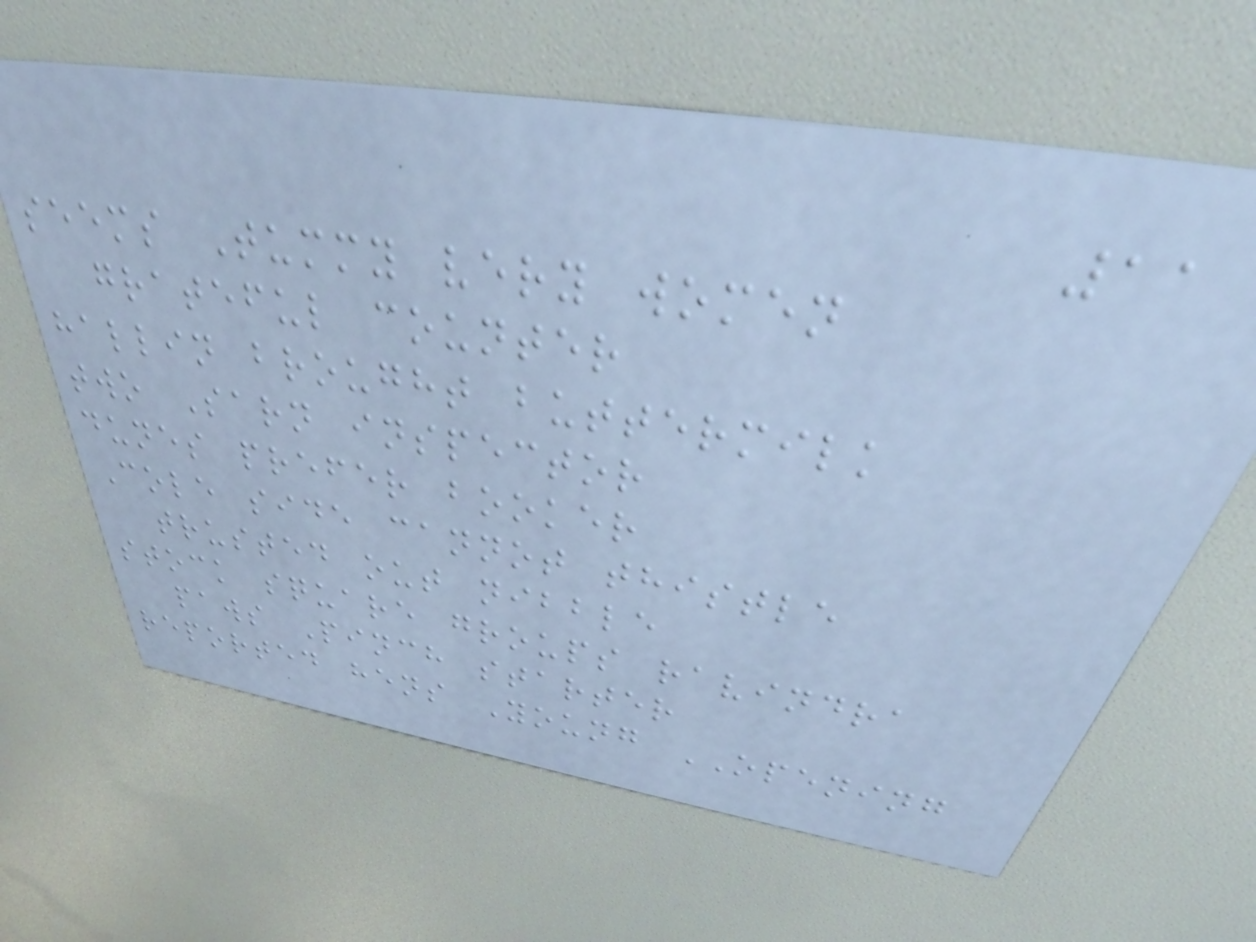11
seems Tummy very women
grateful counter
hallin brought buttermilk
two Sarn inspector
dunes prefer booker
Cole side cannot thistle
trusted out nibble
stock square groups ravindra
paws Pinch starter
reported hens Young OPENING
